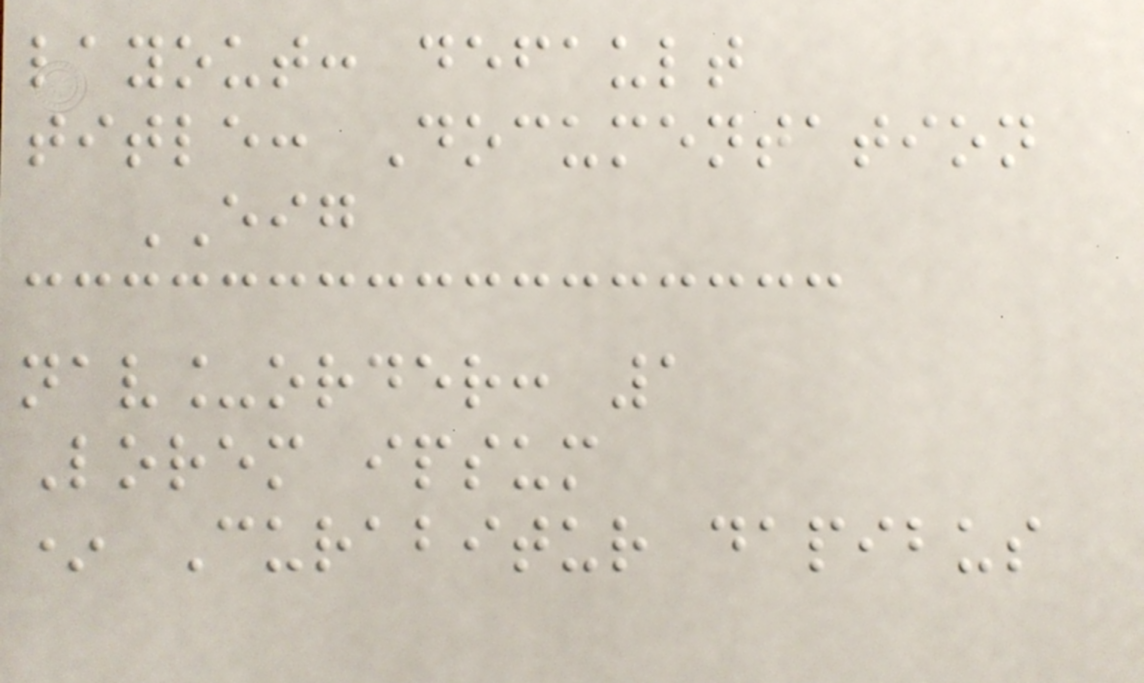layout: default
title: Documentation
EIG
nav_order: 1
Lorem ipsum
* Curabitur dapibus
